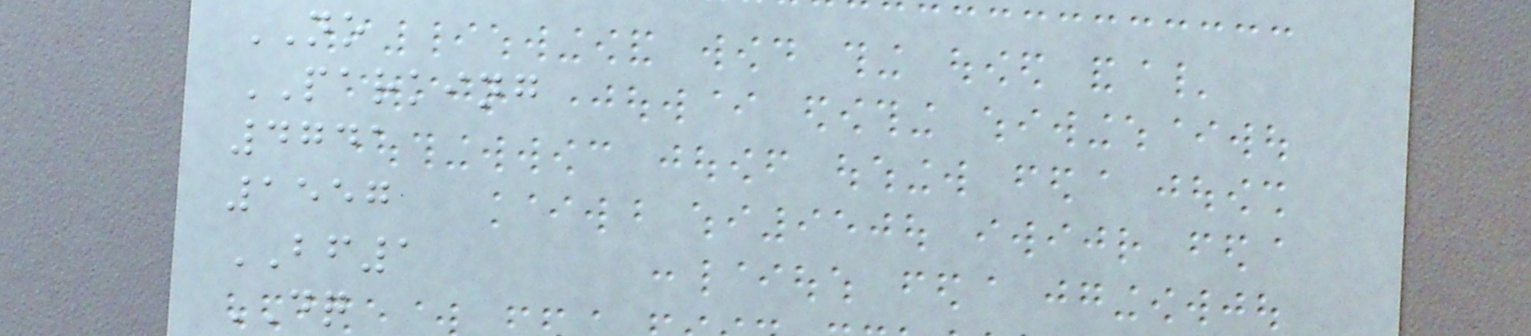NO
PARKING
4741
1557
BF1
DQ
